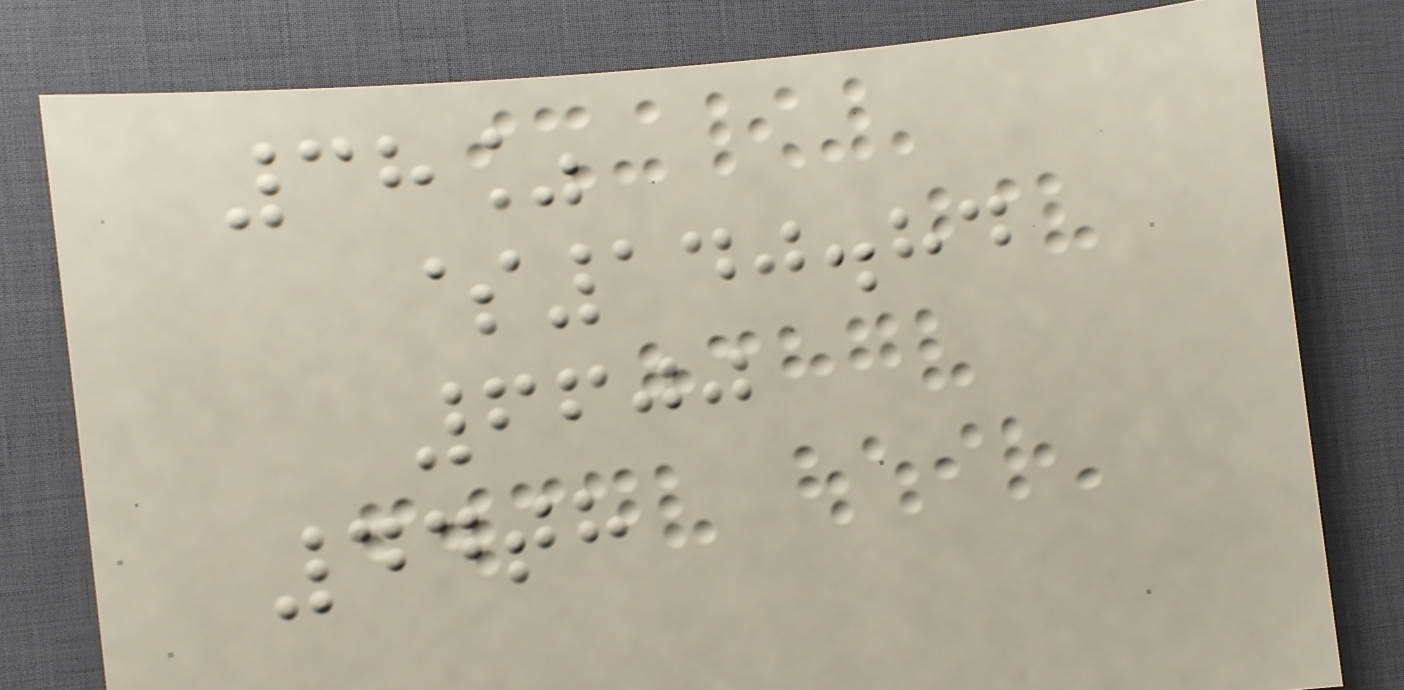38%
$140.84
6600
44th
